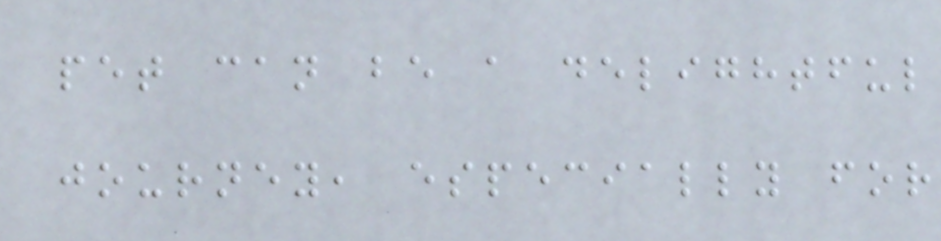pet can be a delightful
journey, especially for
